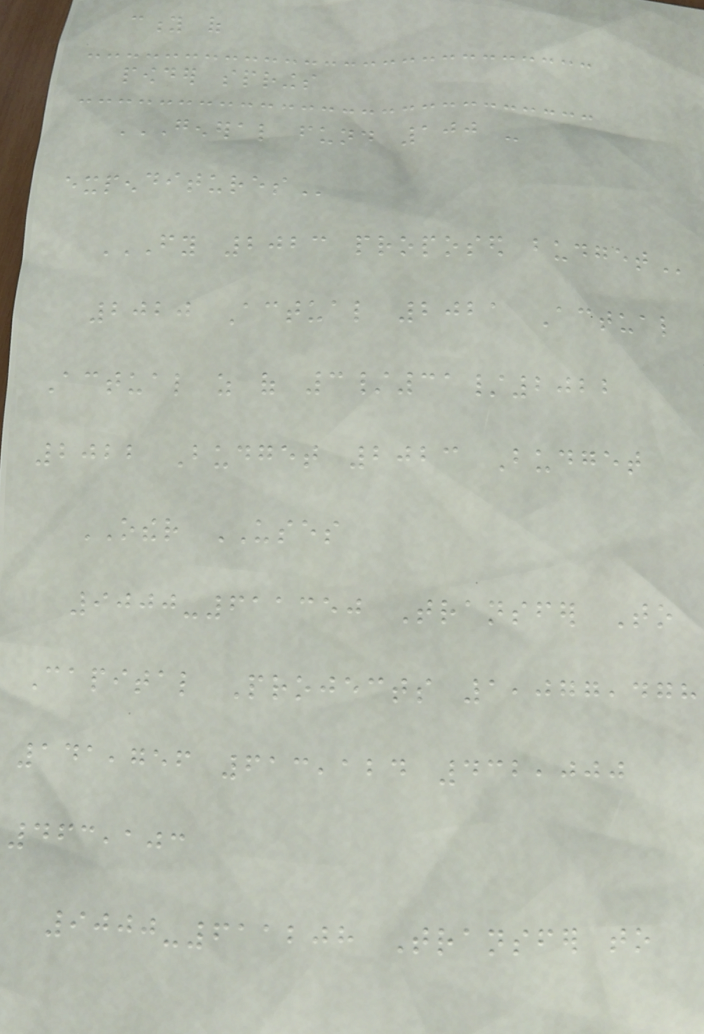city of
powder springs
GENERAL FUND 100 -
EXPENDITURES
FY 2023 PROPOSED BUDGET
2020 Actual 2021 Actual
Actual as of 3/31/2022
2022 Budget 2023 Budget
OTHER USES
9000-611350 Transfer To
Capital Projects 1,077,478
141,756 613,124 432,000
463,103
9000-611208 Transfer to
